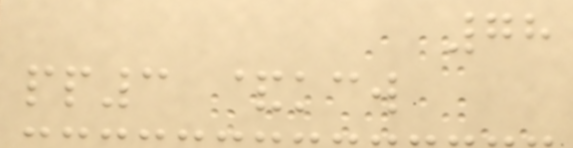78
pp3 &kcw
